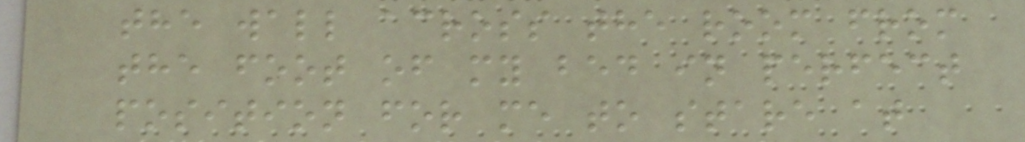the wall across the room from
the foot of my bed in perfect
position for me to stare at
